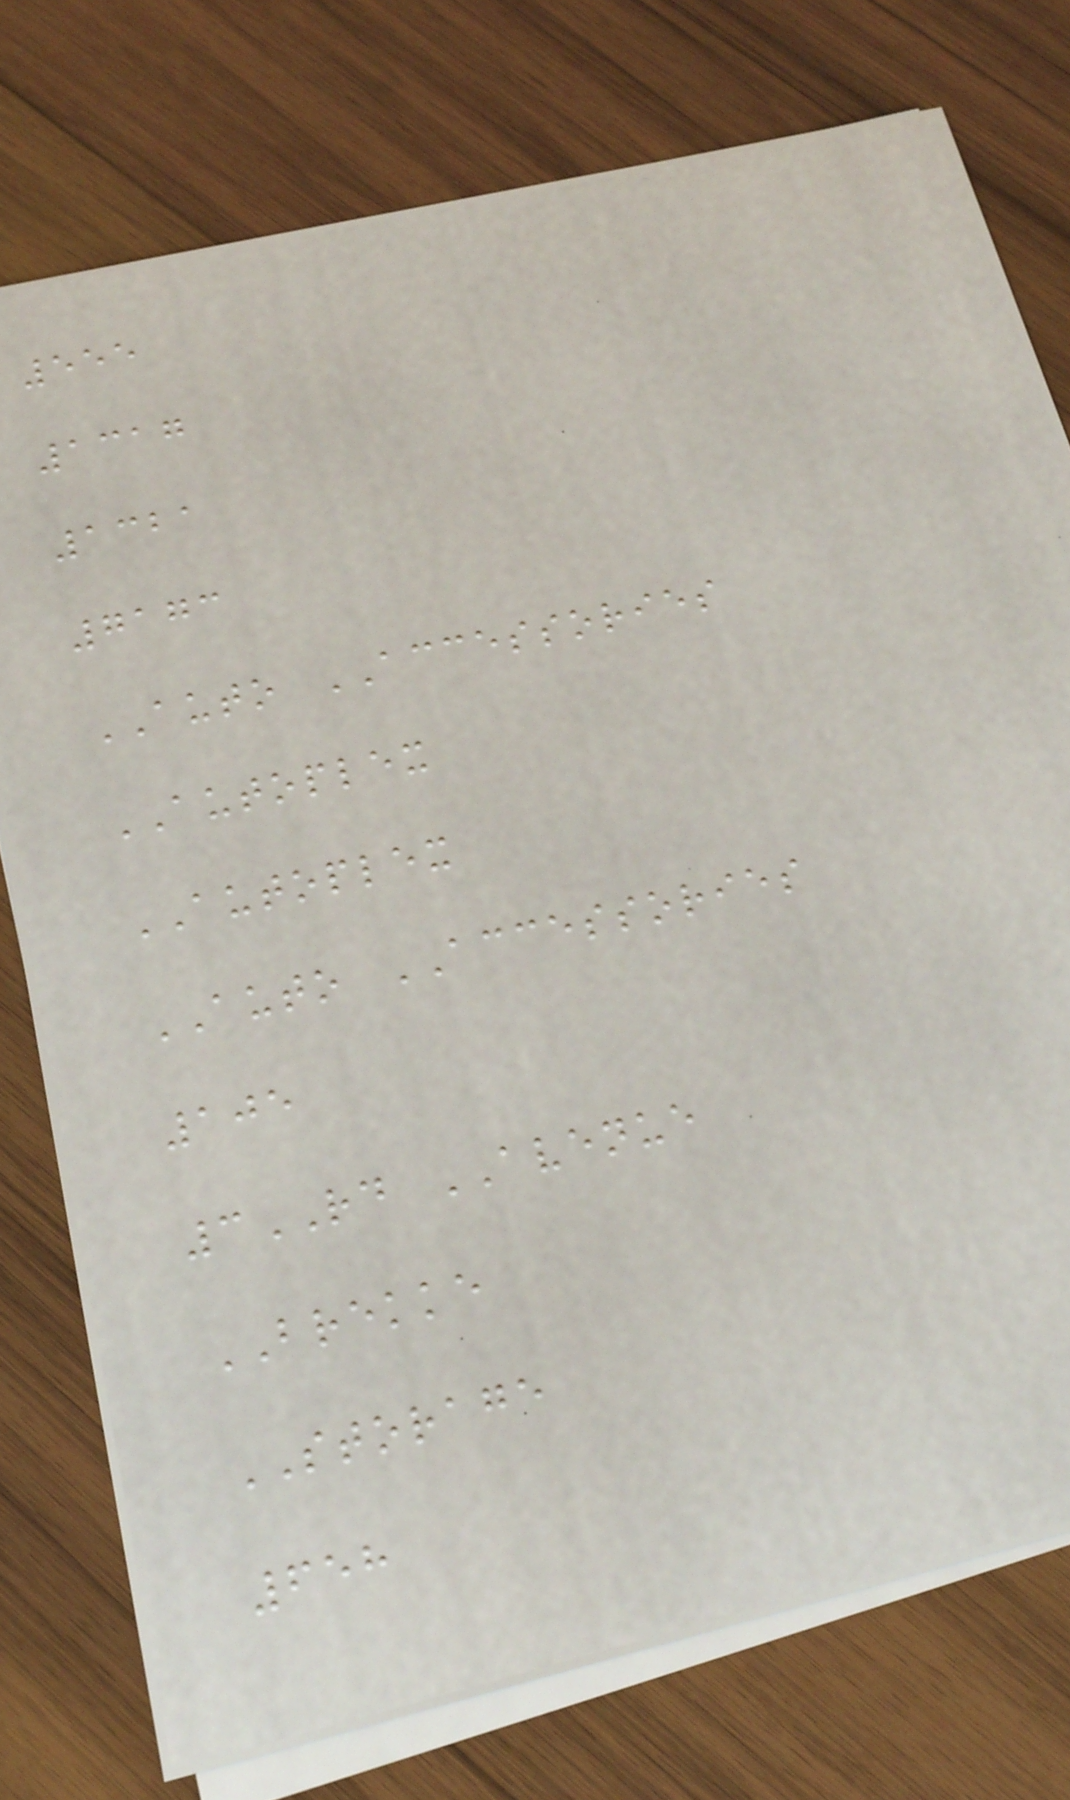555
1317
1321
7173
AUTO ACCESSORIES
AUTOPLEX
AUTOPLEX
AUTO ACCESSORIES
105
3RD AVENUE
BREKKE
STORAGE
658
